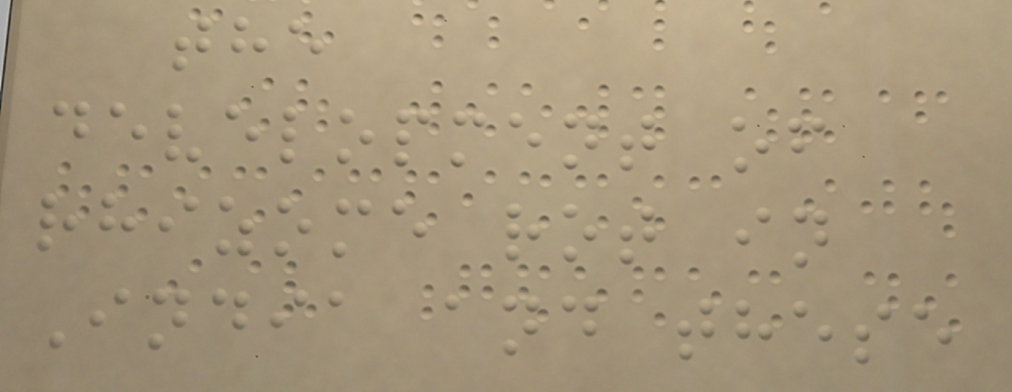the
development of
rhizome rot in
India and these
